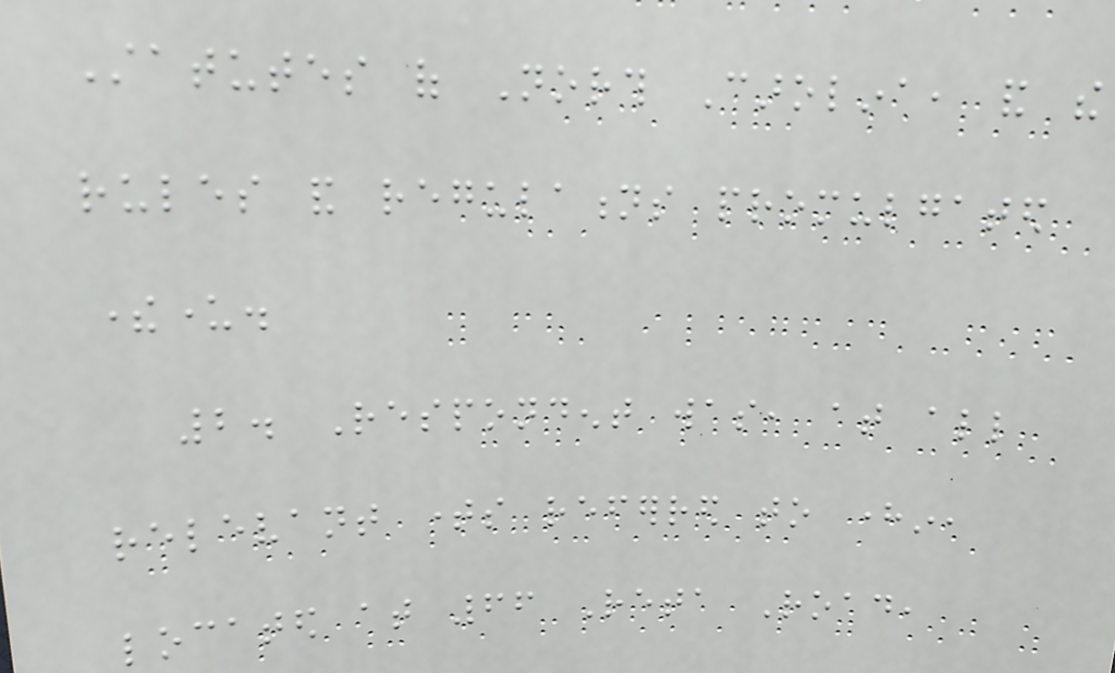Statutes of North Carolina, and the
rules and regulations promulgated
thereunder.
2. Respondent was, at all
relevant times referred to herein,
located at 66 Reta Road,
